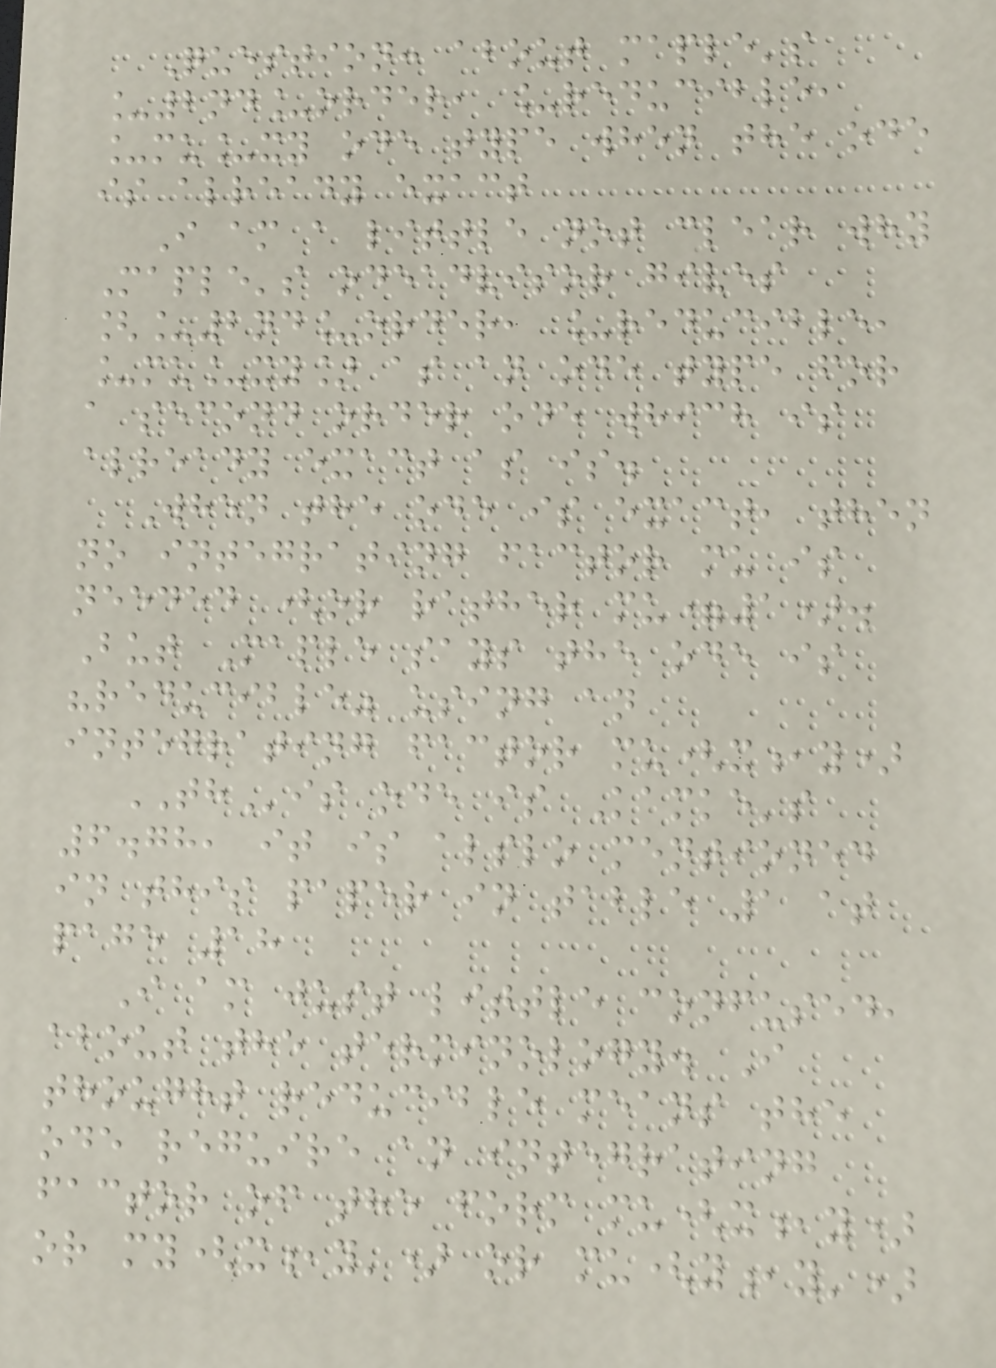Question: about maple's
_2nd_order, _reducible,
_mu_xy ode type when the ode
is already exact
I am a little not clear why
Maple's odeadvisor gives
[_2nd_order, _reducible,
_mu_xy] as an ode type for
a second order ode which is
already exact as is.
When the ode is exact, then
no integrating factor mu is
needed (or rather mu=1).
But Maple says the ode is
"reducible" using an
integrating factor mu(x,y)
THis ode is Kamke's
6.78, it is alslo mentioned
in this paper in table 1 at
page 18
I am just little confused,
about the terminology. I
thought reducible means the
ode reguire an integrating
factor of the form mu(x,y)
or my(x,y') or mu(y,y')
